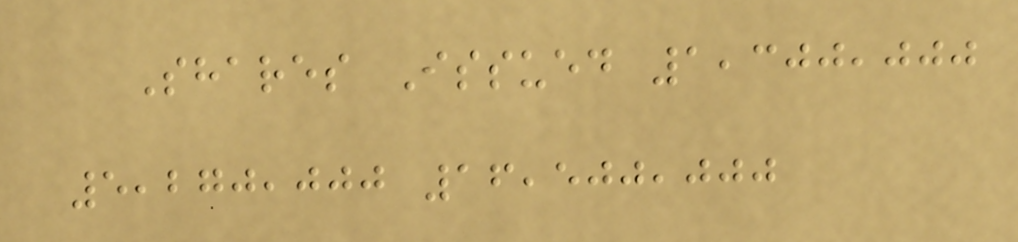Shares Issued 1,300,000
5,270,000 16,500,000
